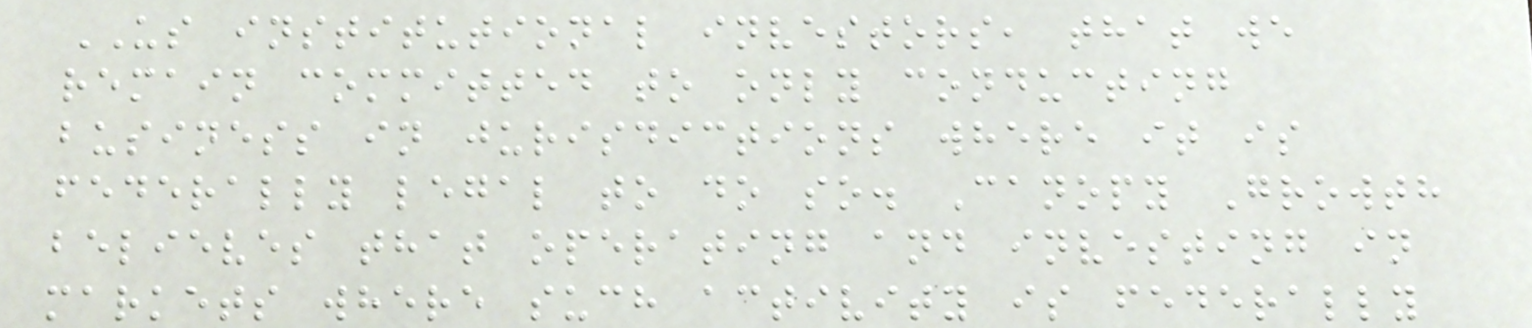US institutional investors, that we
remain committed to only conducting
business in jurisdictions where it is
federally legal to do so. Canopy Growth
believes that operating and investing in
markets where such activity is federally
